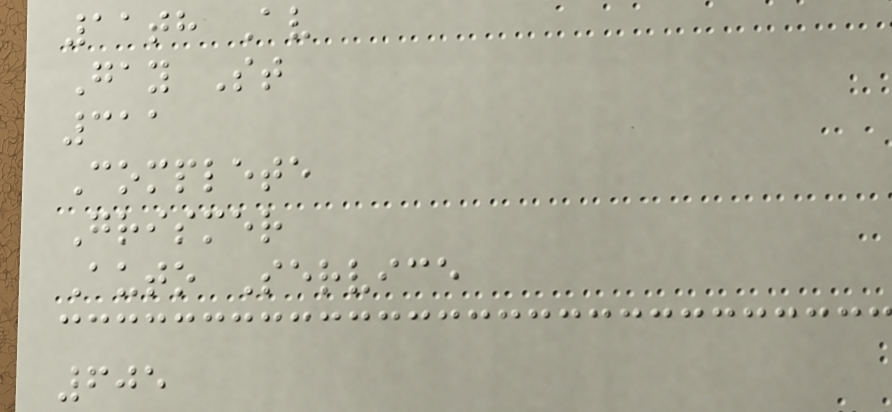11th Av
Gay St
311
Complete
Grismer
Auto Service
605
